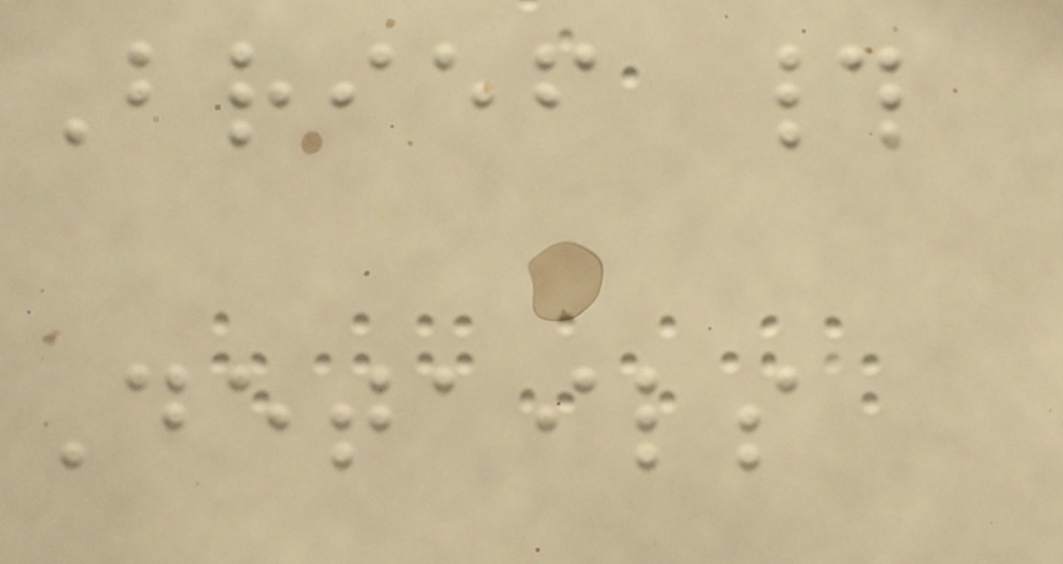Brief #
Details
